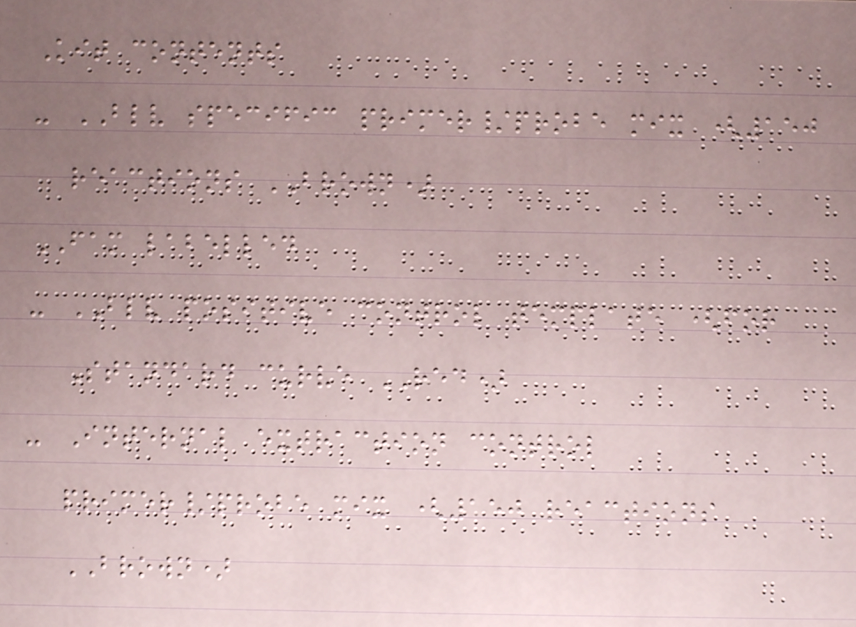Kit contents
- BLV specific primer/probe mix (150
reactions BROWN)
FAM labelled
- BLV positive control template (for
Standard curve RED)
- Internal extraction control
primer/probe mix (150 reactions
BROWN)
